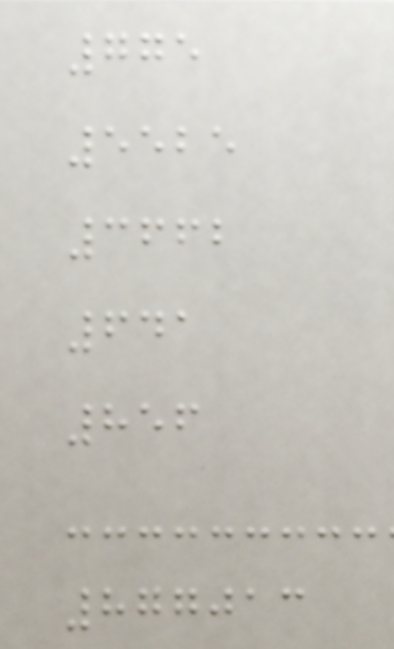775
5525
3662
641
856
877013
